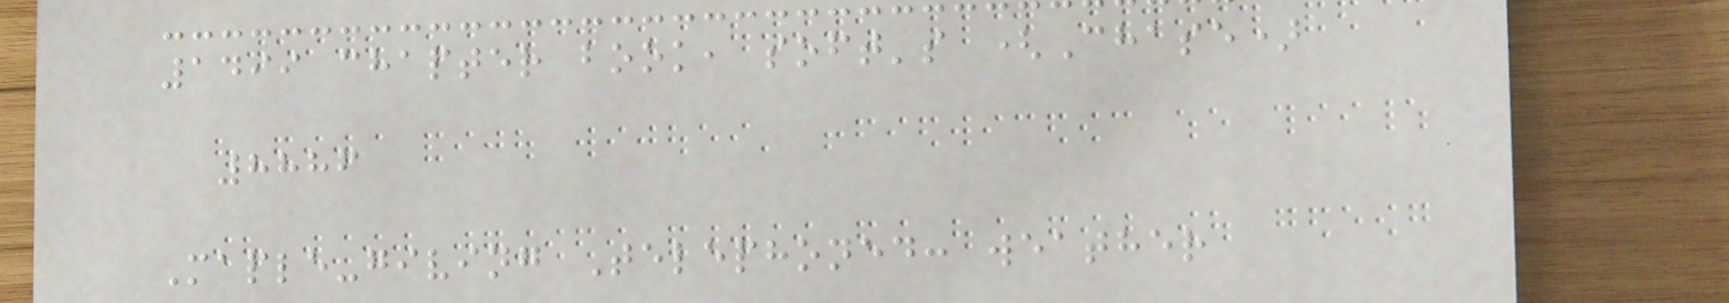1499 chapter book, soft's (Chase)
8886
Maple-giving Telephoned: weather
